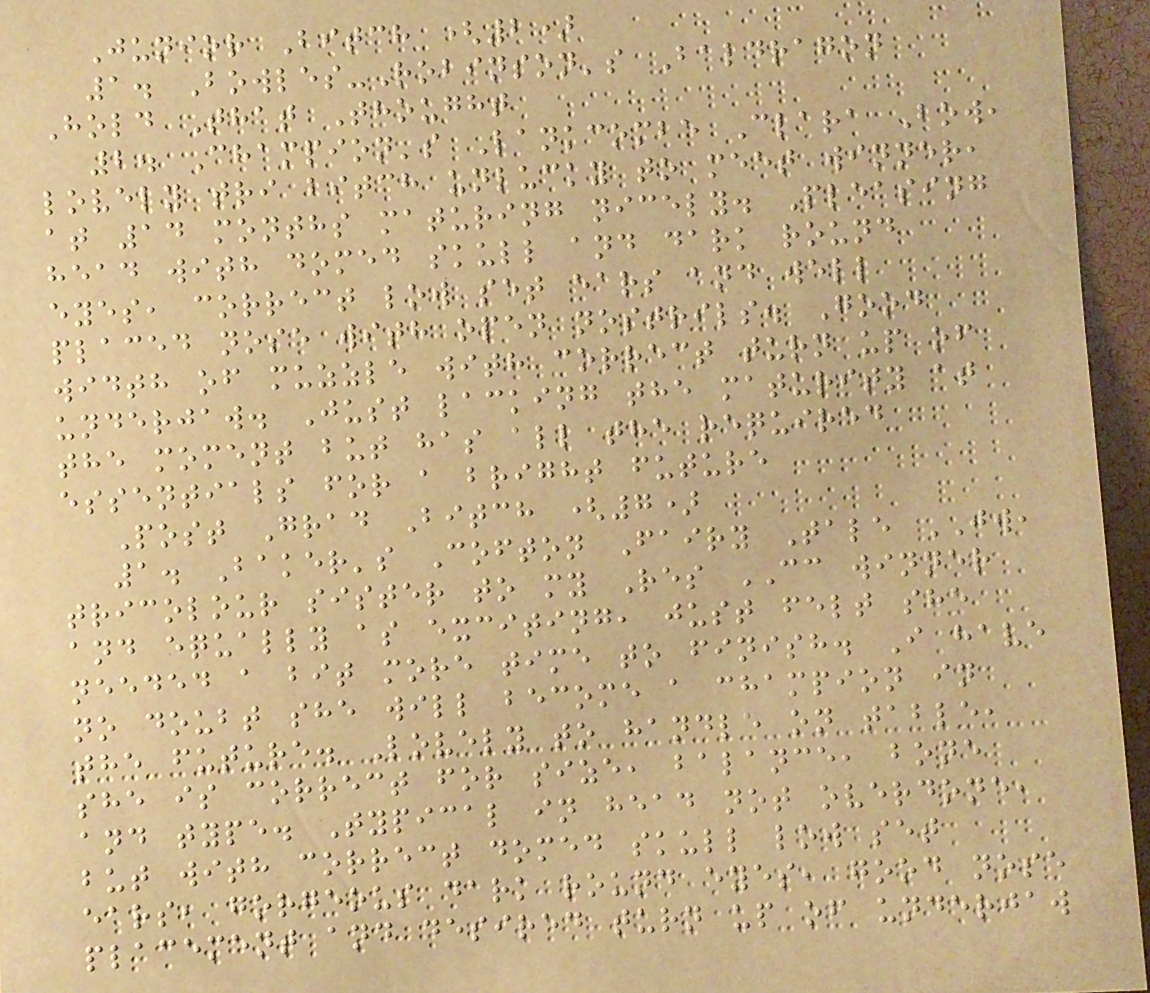Junior Bitch (2)
1. Bowles-Robinson's Baldragon
Hold That Thought
2. Champion's Lankcombe Clara Bow,
lovely tri bitch unlucky to meet winner,
at 14 months maturing nicely. Pleasing
head with domed skull and dark round
eyes, correct low set ears and well
placed nose with open nostrils. Good
width of muzzle with correct turn up of
underjaw. Just lacking the maturity at
the moment but has all the required
essentials for a bright future
Post Grad Bitch (7)
1. Baker's Cofton Fairy Tale JW,
tricolour sister to my Res CC winner
and equally as exciting, just felt she
needed a bit more time to finish. I have
no doubt she will become a champion in
the future. Lovely to handle on table,
she is correct for size, balance, bone
and type. Typical in head not overdone,
but with correct domed skull low set
ears, gorgeous dark round eyes, good nose
placement and desired turn up of underjaw
